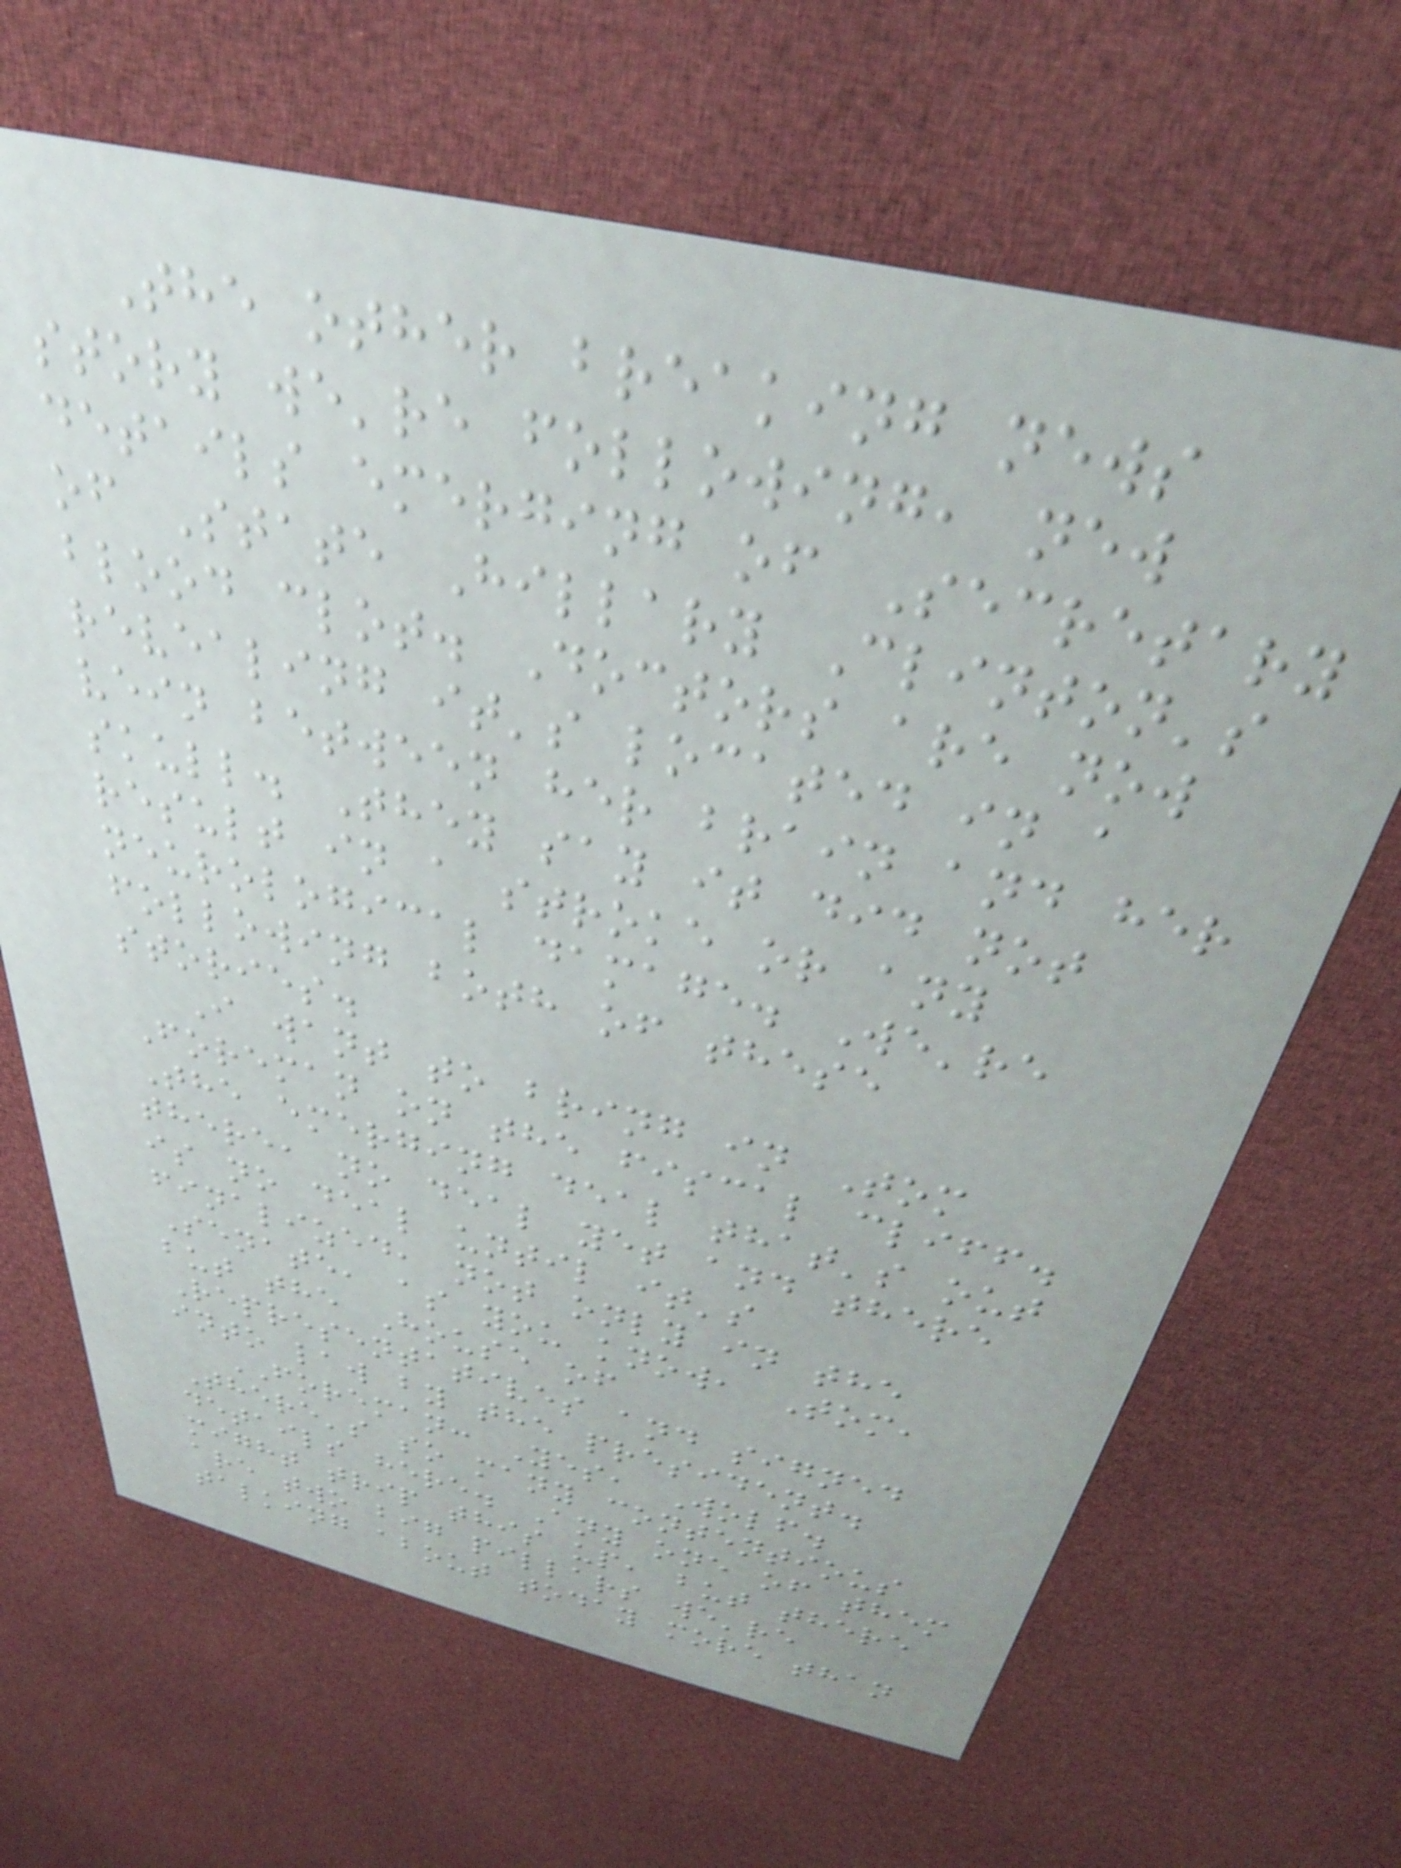The other breaking news
story we're following, new
details emerging of Secretary
of State Hillary Clinton's
blood clot. Doctors are now
revealing it's located in a
vein between her brain and her
skull. They say it did not
result in a stroke or any
neurological damage. We're
following both of these
stories.
I want to bring in Tom
Foreman on the fiscal cliff.
The emerging deal that's out
there, no deal yet and there
is no deal until it's
finalized, not only in the
Senate, as you know, Tom,
but the House of
Representatives and signed
into law by the president.
FOREMAN: Yes, Wolf.
There's so many contentious
details here. Any one of them
might trip this up, but there
are two big pillars we're
talking about today more than
